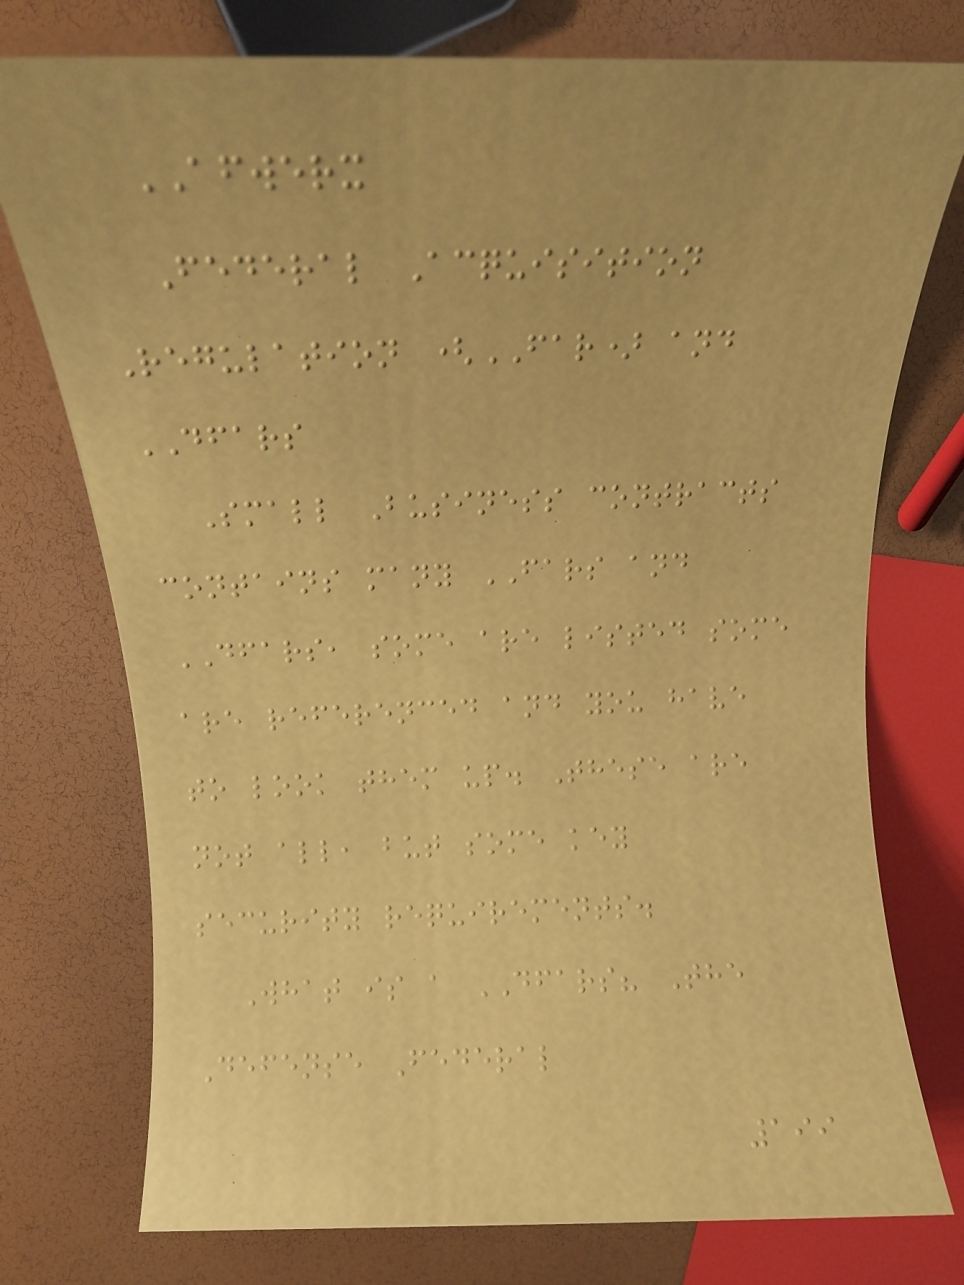AFWERX
Federal Acquisition
Regulation (FAR) and
DFARS
Small Business contracts
contains many FARS and
DFARS, some are listed some
are referenced and you have
to look them up. These are
not all, but some key
security requirements.
What is a DFARS? The
Defense Federal
199
